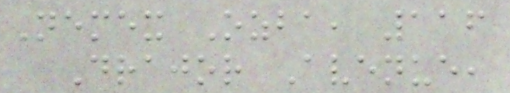Nemex Ozba, 116
Drajor Avenue,
